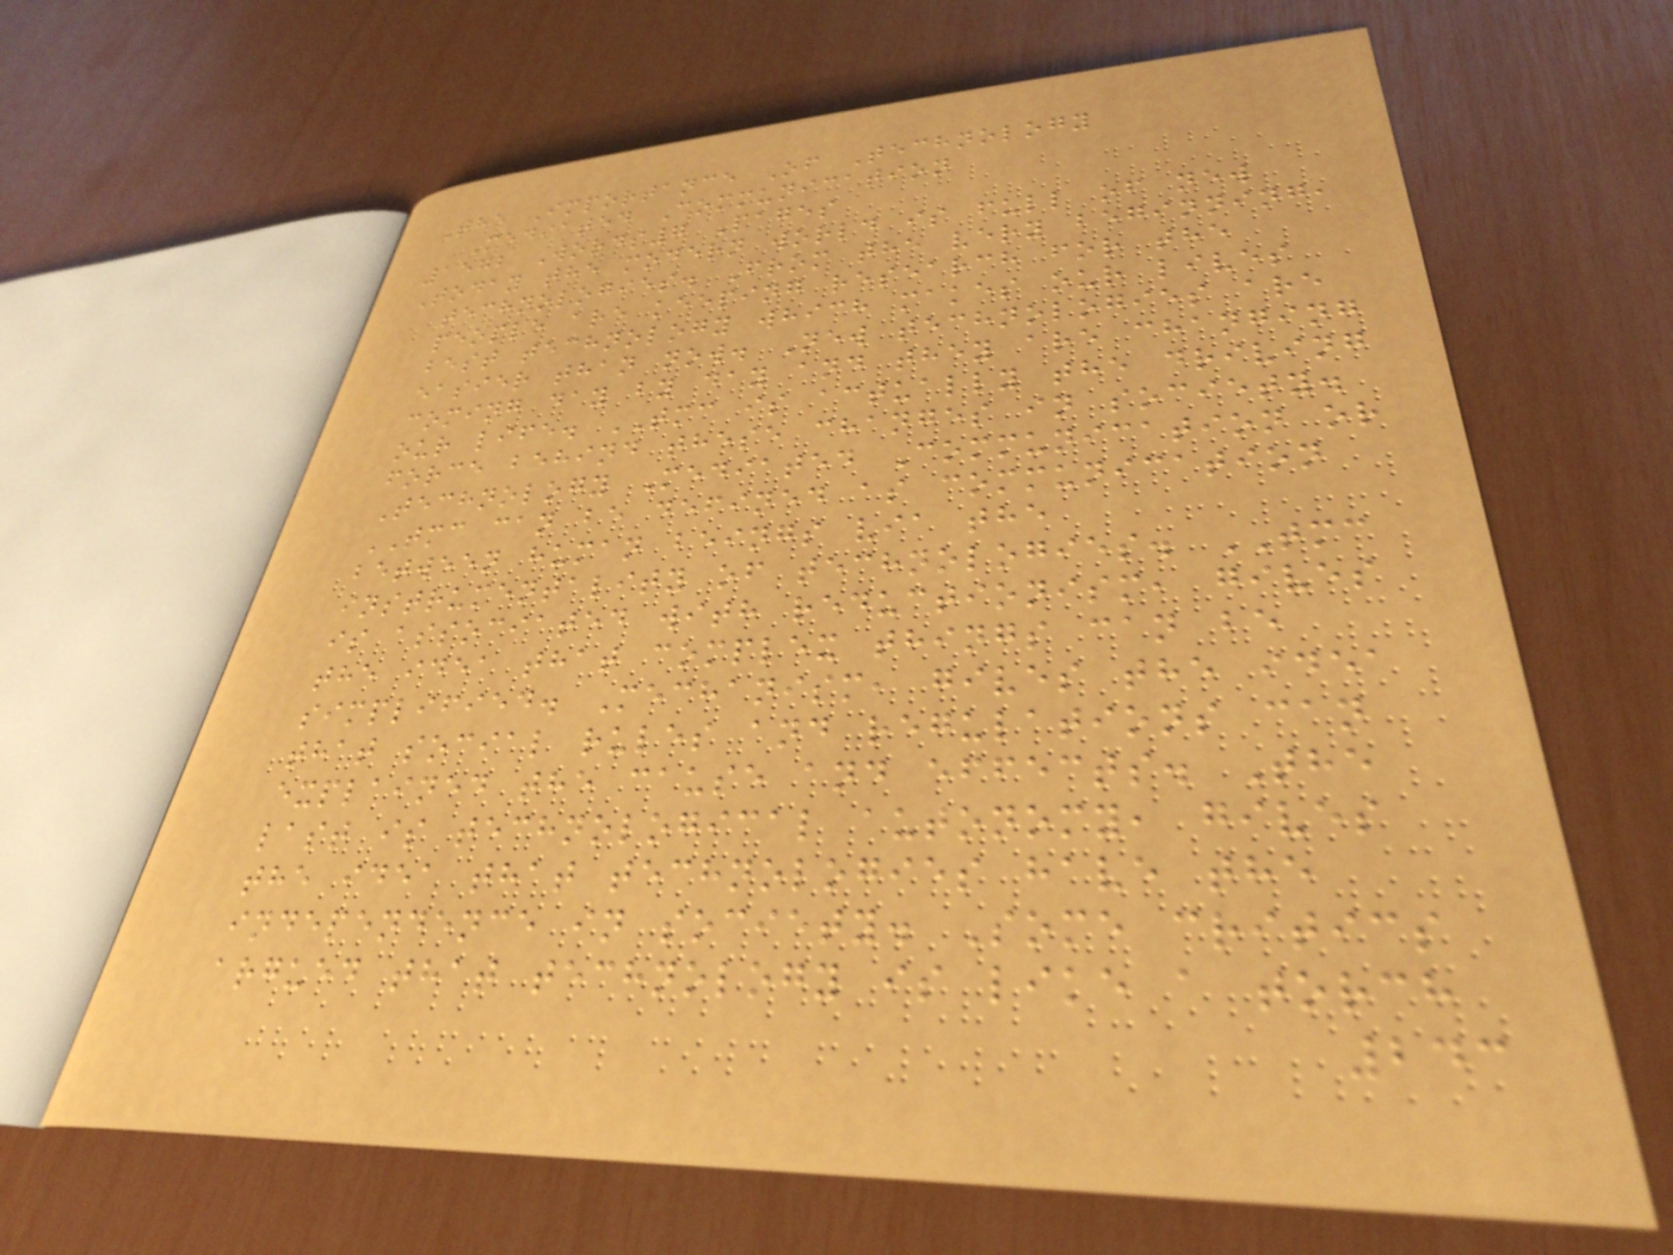The Importance Of Technology
Mediated Communication
1572 Words7 Pages
Today the modern world is full of new
technologies. From the very beginning,
people are keeping research for the
best technology which makes our lives
easier than now. New technologies are
coming day by day and they are changing
our life. TMC is actually the driving
force behind these changes in society.
Technology Mediated Communication or
TMC can be defined as communication
between human beings via the
instrumentality of technologies. TMC
is associated with reductionism, gives
the idea that complex things can be
simplified. Mechanism, gives the idea
that social rules and regulations can
explained the cause and effects. The
last is technological autonomy, gives
the idea that technologies have the
independence in society. Some critics
argued that technology is like a torch
243
